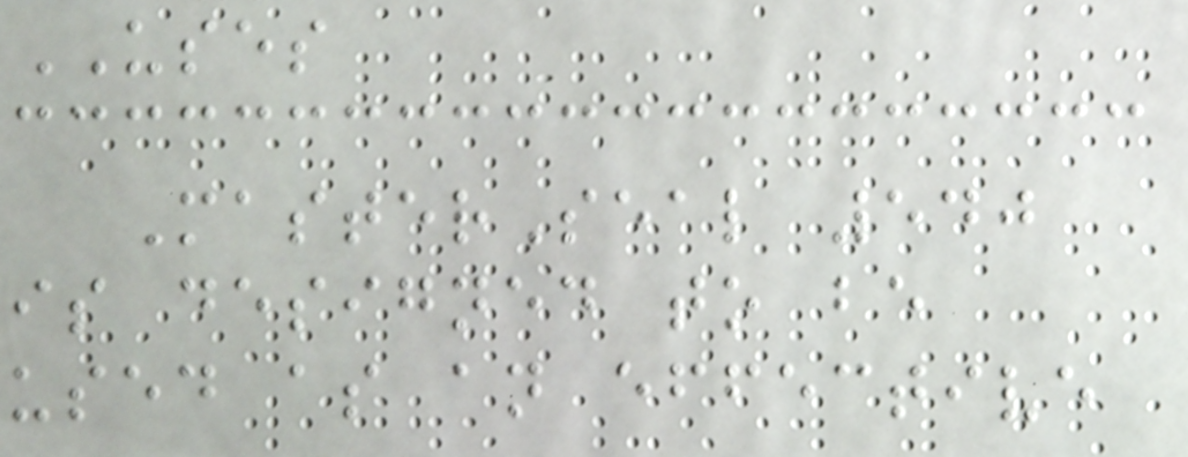USES
MasterSeal 540
is designed to be
used as an effective
